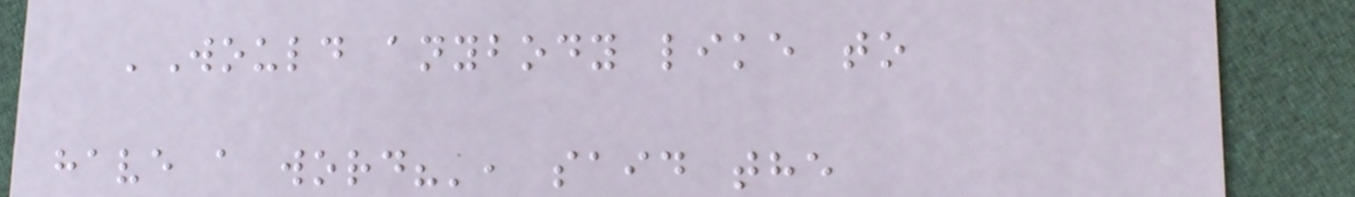'Would anybody like to
have a word?', said the
